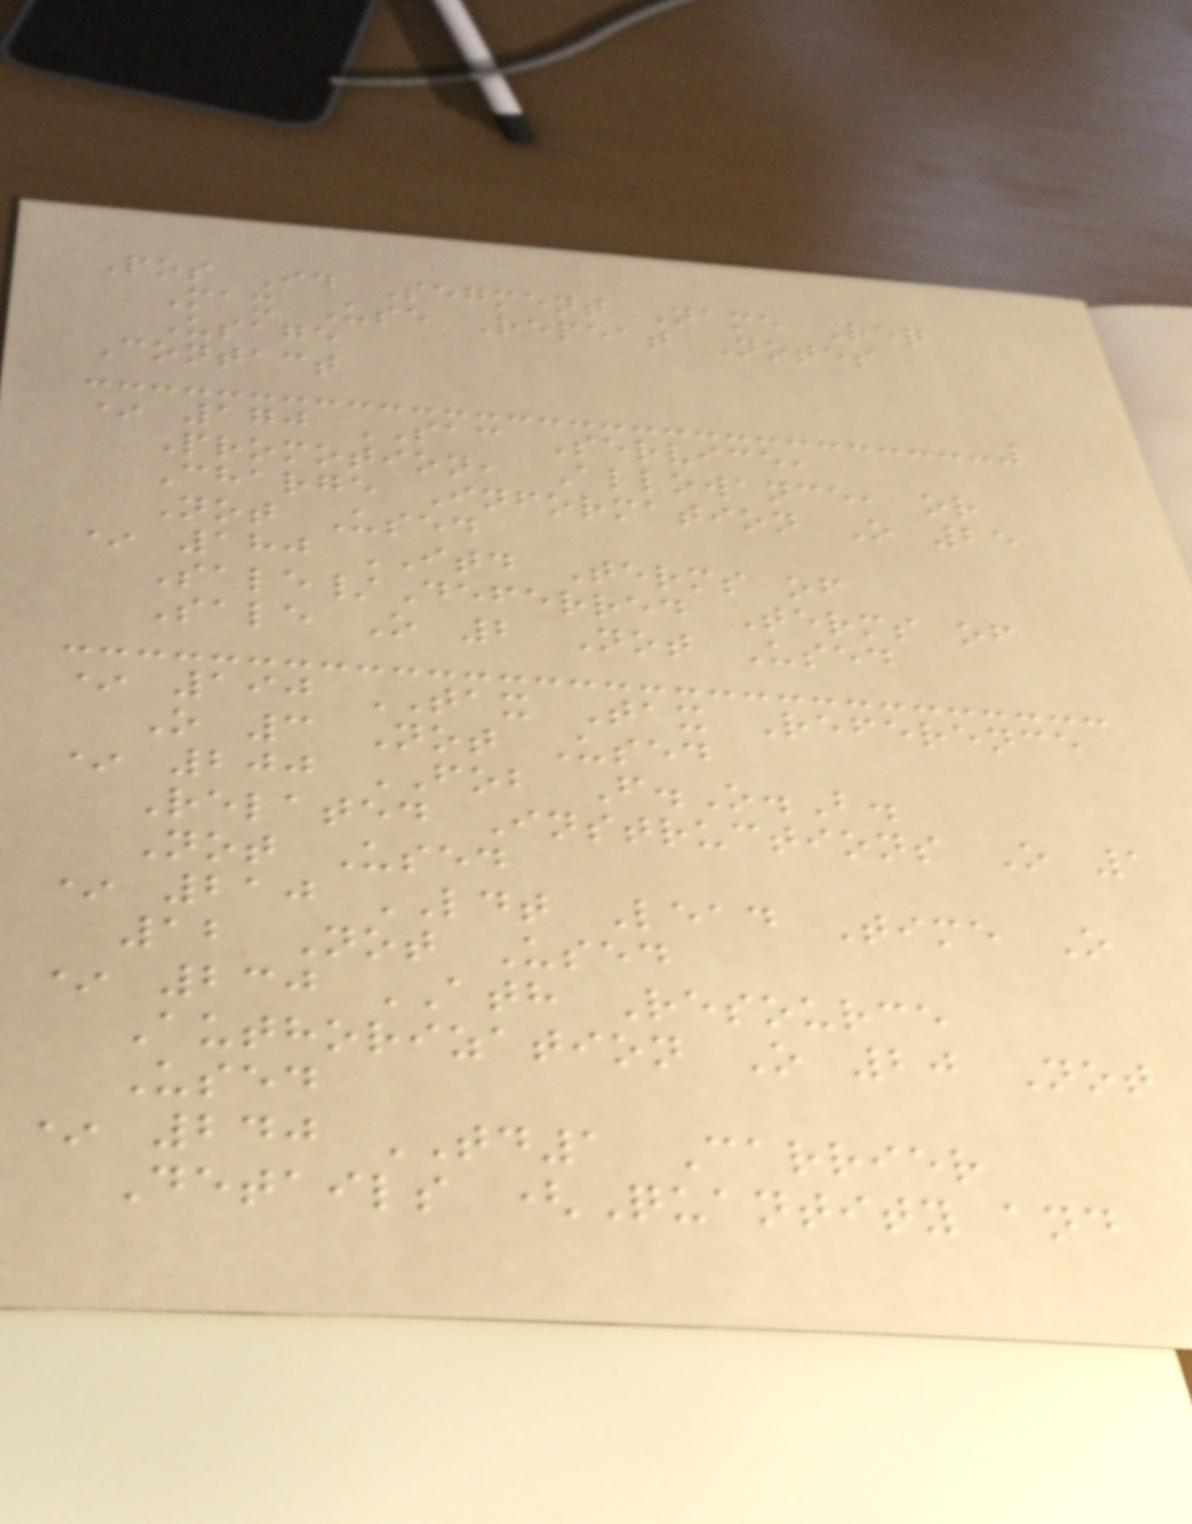Pos Id Segment Name Req
Max Use Repeat Notes
Usage
Contact
* 170 SAC Service,
Promotion, Allowance, or
Charge Information O 25
Not Used
* 180 ITD Terms of
Sale/Deferred Terms of
Sale O 2 Not Used
* 190 TAX Tax Reference
O 3 Not Used
* 200 FOB F.O.B.
Related Instructions O 1
Not Used
* 210 LDT Lead Time O
12 Not Used
* 230 ATH Resource
Authorization O 20 Not
Used
* 240 TD1 Carrier
Details (Quantity and
